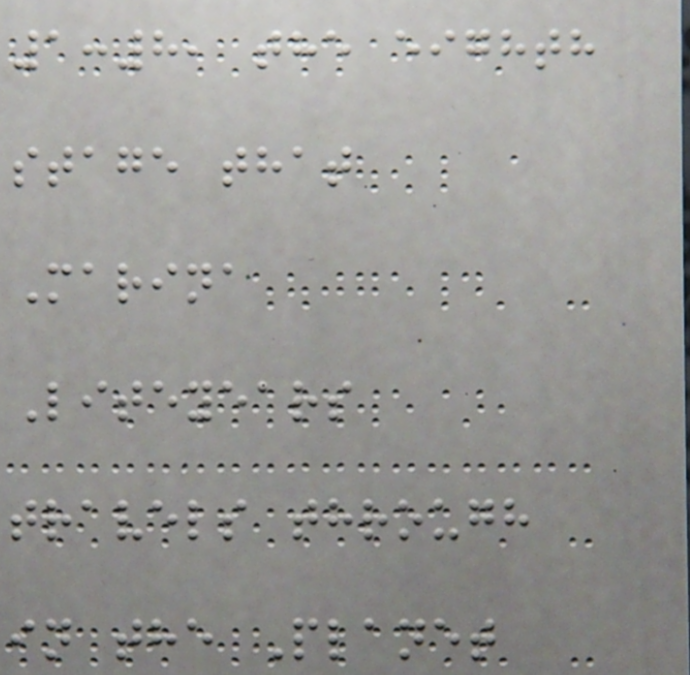1:8, the eighth
stage that
Marina
Liteyears
travels through
in the Planet
